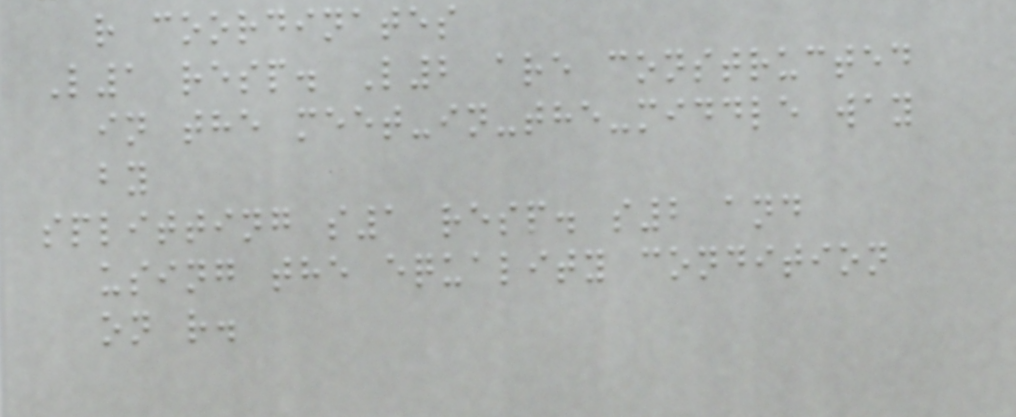r coordinates
L1 resp. L2 are constructed
in the meet-in-the-middle way
by
splitting s1 resp. s2 and
using the equality condition
on r.
